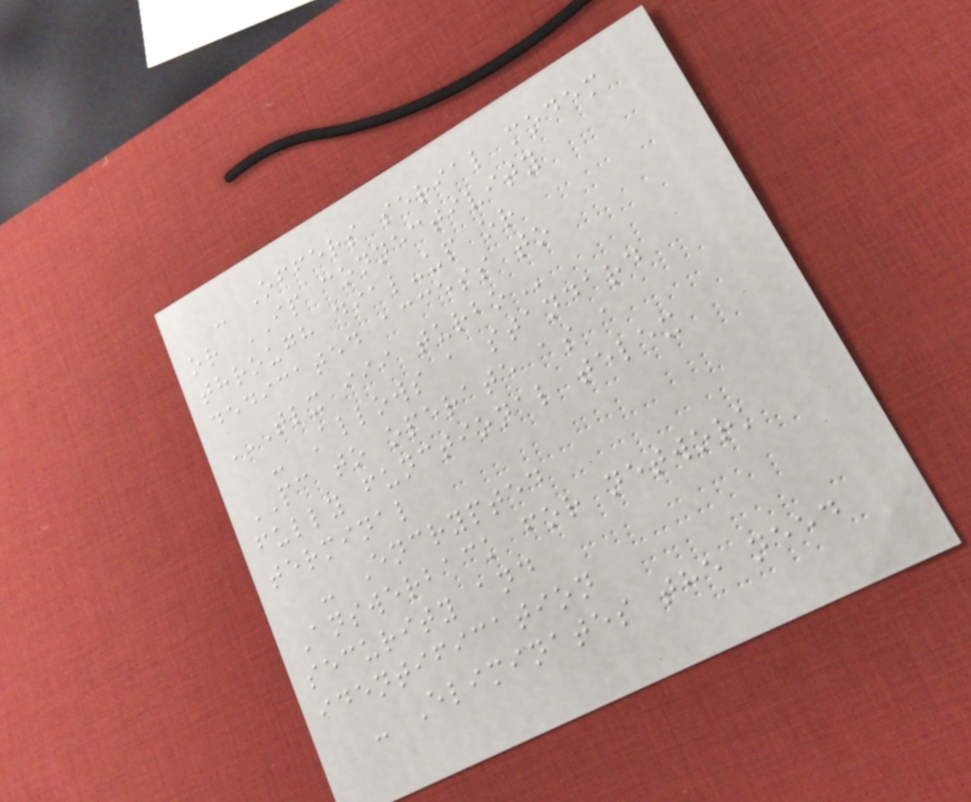- Offers serial modem
or IP connectivity
through dial-up or
dedicated access to
TLX III TURBO
- Allows a standard
PC to operate as a
fully functional telex
terminal
- Encrypted
Answerback for network
security and
identification
- Eliminates the need
